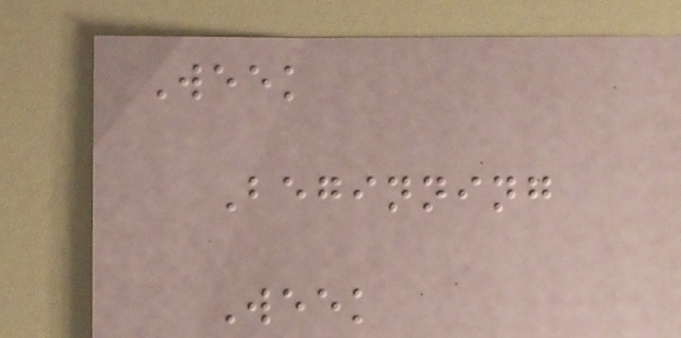Week
Beginning
Week
